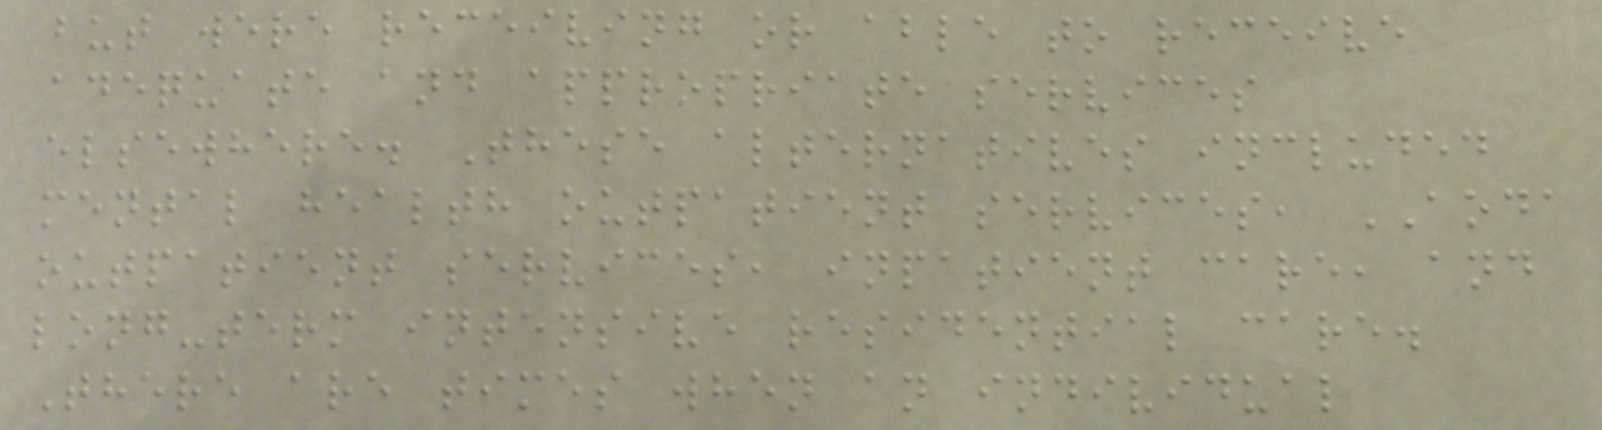but were receiving or able to receive
adequate and appropriate services
elsewhere. These alternatives included
mental health outpatient services, AODA
outpatient services, inpatient care, and
long-term intensive residential care.
There are times when an individual
